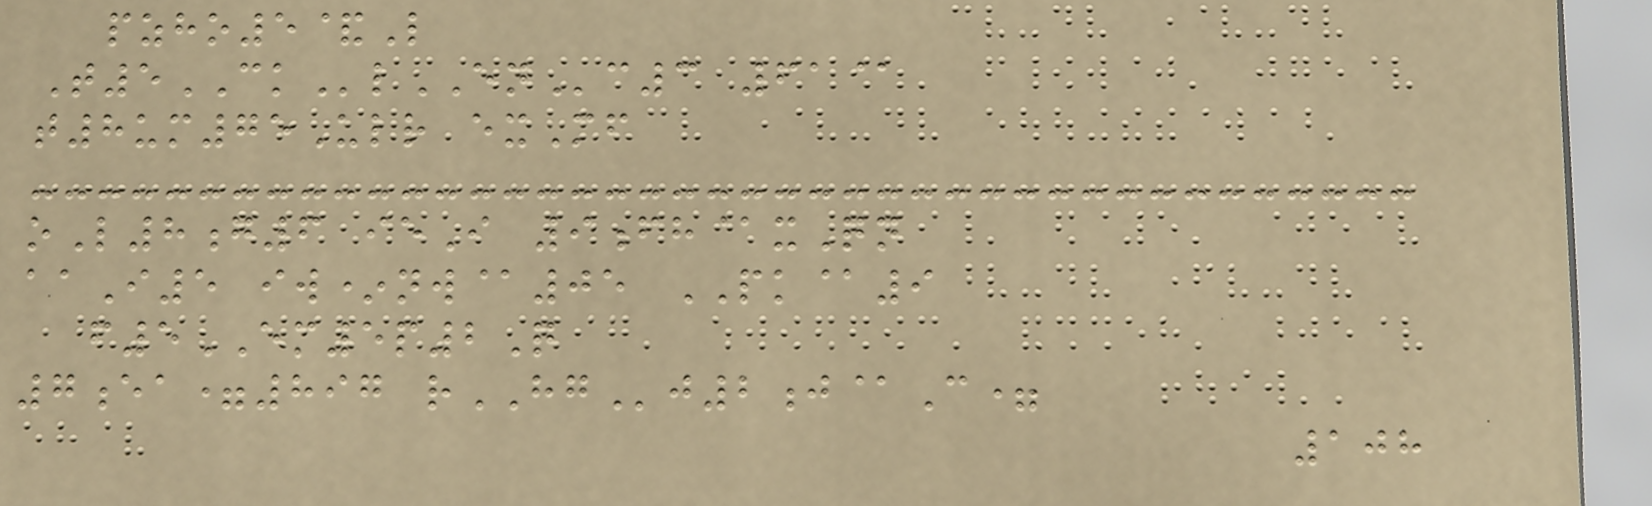pzho5&L
T5CKlENc3 61@
t8um75Ulr exMf
oL8g6 ieI 9fh@xQn
aaI5 iw*nw@05 PK@9
f5EM5p2Q
7ea=897 rHGj2j@C=
108
